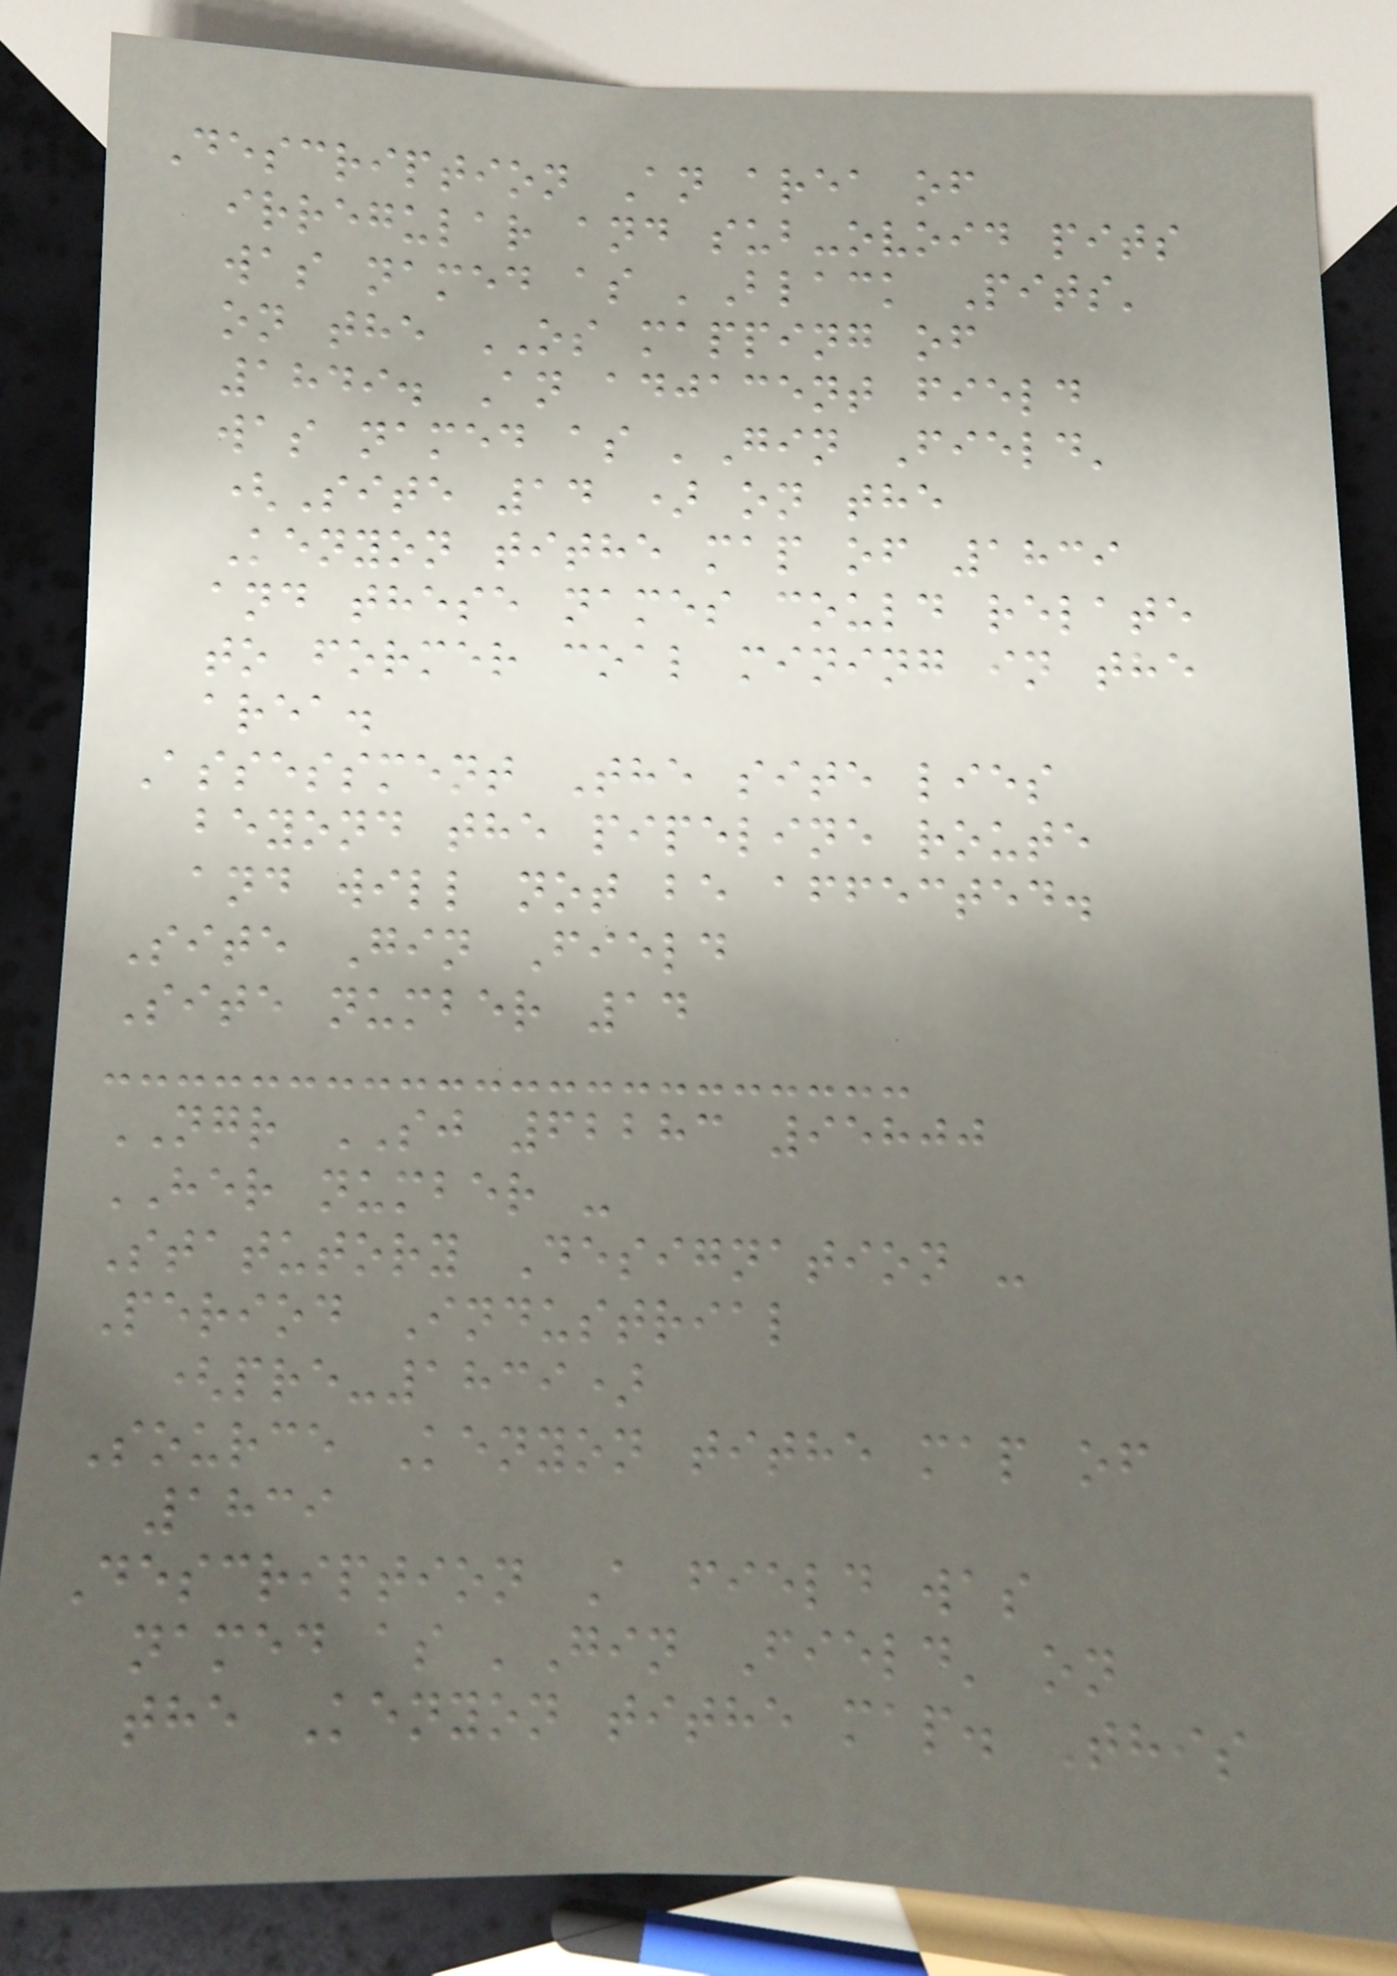Description An area of
irregular and sub-ovoid pits
was named as 'Black Pits'
on the OS mapping of
1849. An adjacent field
was named as 'Gin Field'
(Site 14 ) on the
Kenyon tithe map of 1839
and these names could relate
to former coal mining in the
area.
Assessment The site lies
beyond the pipeline route
and will not be affected.
Site Gin Field
Site number 14
NGR SJ 62283 95800
HER number -
Statutory Designation -
Period Industrial
(pre-1839)
Source Kenyon tithe map of
1839
Description A field was
named as 'Gin Field' on
the Kenyon tithe map. This
